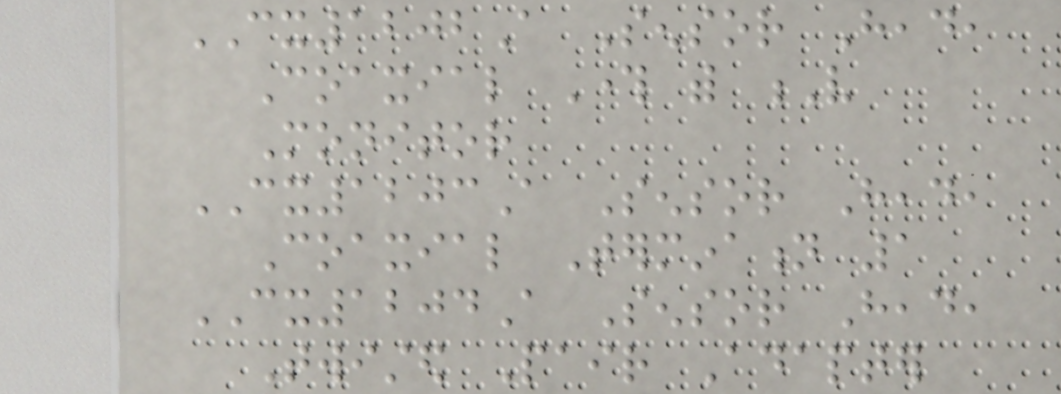CX1202A Sensor Head,
Coaxial Through with V
Monitor
CX1203A Sensor Head,
Coaxial Termination 1
CX1204A Sensor Head,
Twisted Pair Adapter
